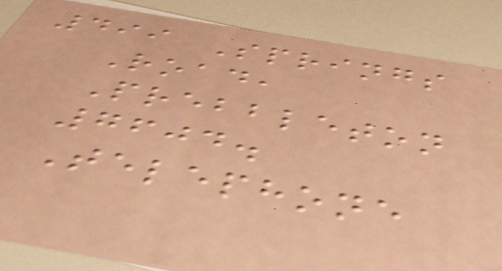499 Springs
Road,
Prebbleton
7604.
Telephone
